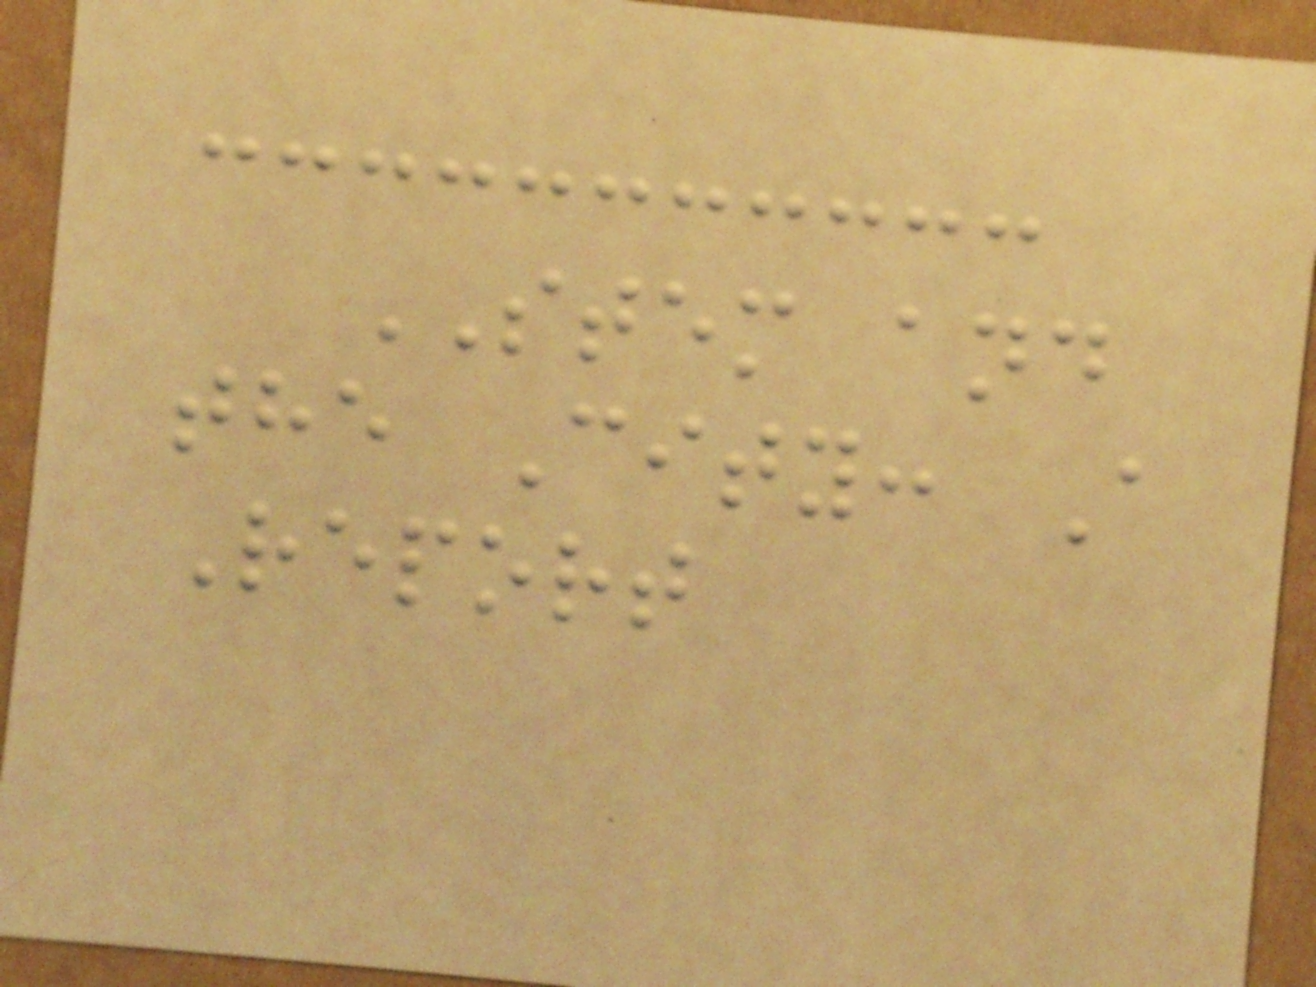STEM and
the City: A
Report
